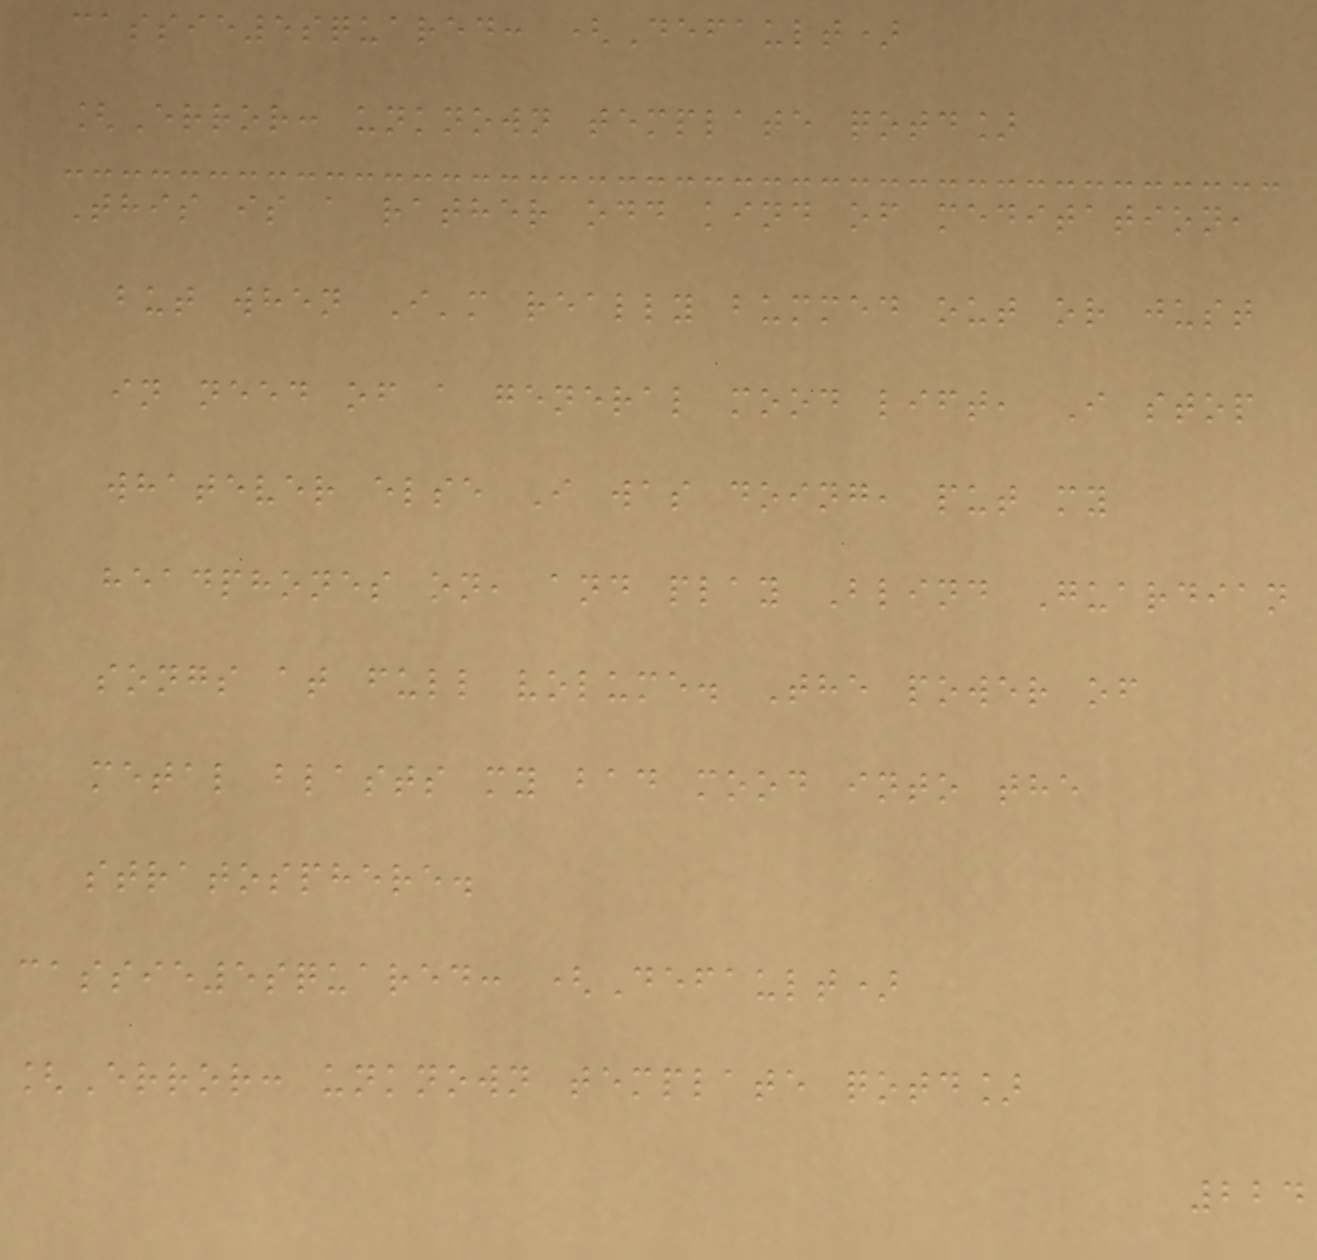cassie5squared: (Default)
[Error: unknown template qotd]
This is a rather odd kind of meditation,
but when I'm really bummed out or just
in need of a general mood lift, I stop
whatever else I was doing, put my
headphones on, and play Blind Guardian
songs at full volume. The power of
metal blasts my bad mood into the
stratosphere.
cassie5squared: (Default)
[Error: unknown template qotd]
224
